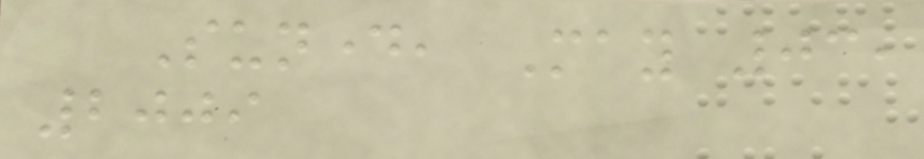Sunday, May 03,
2009
